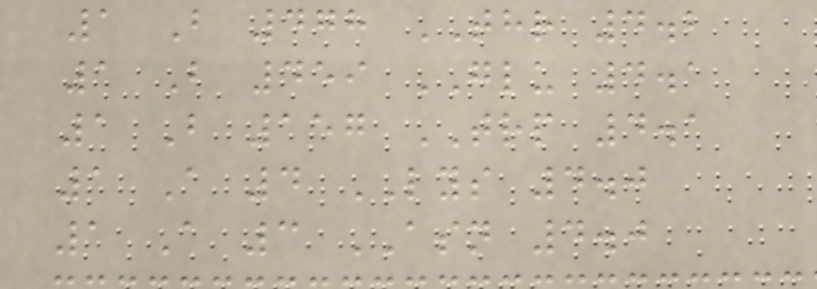1 B 478 THR 4.2
1 B 459 GLU 4.1
1 B 157 TRP 4.1
1 A 4 LYS 4.0
1 A 3 ASN 4.0
